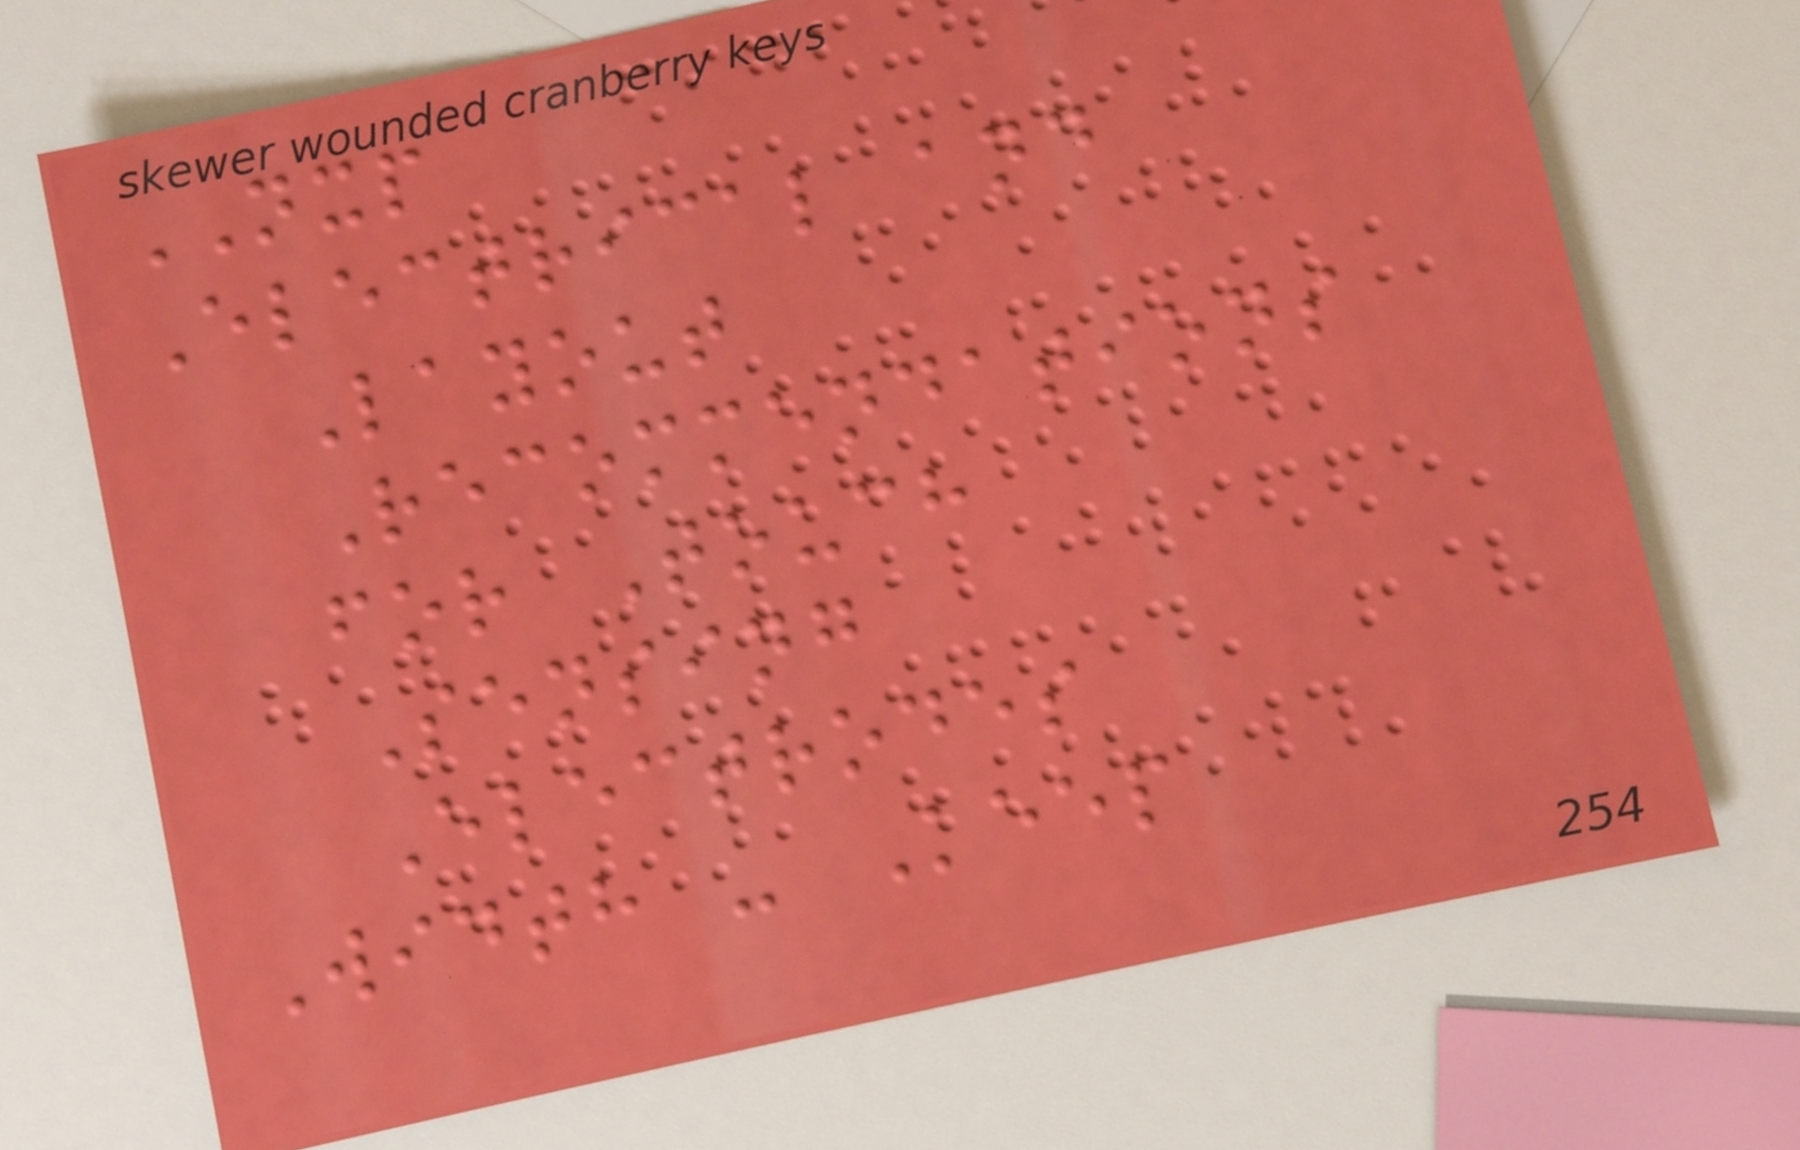NXP
Electrical and
Layout
Recommendations
for Touch
Sensing
Electrodes
Width - Keep
